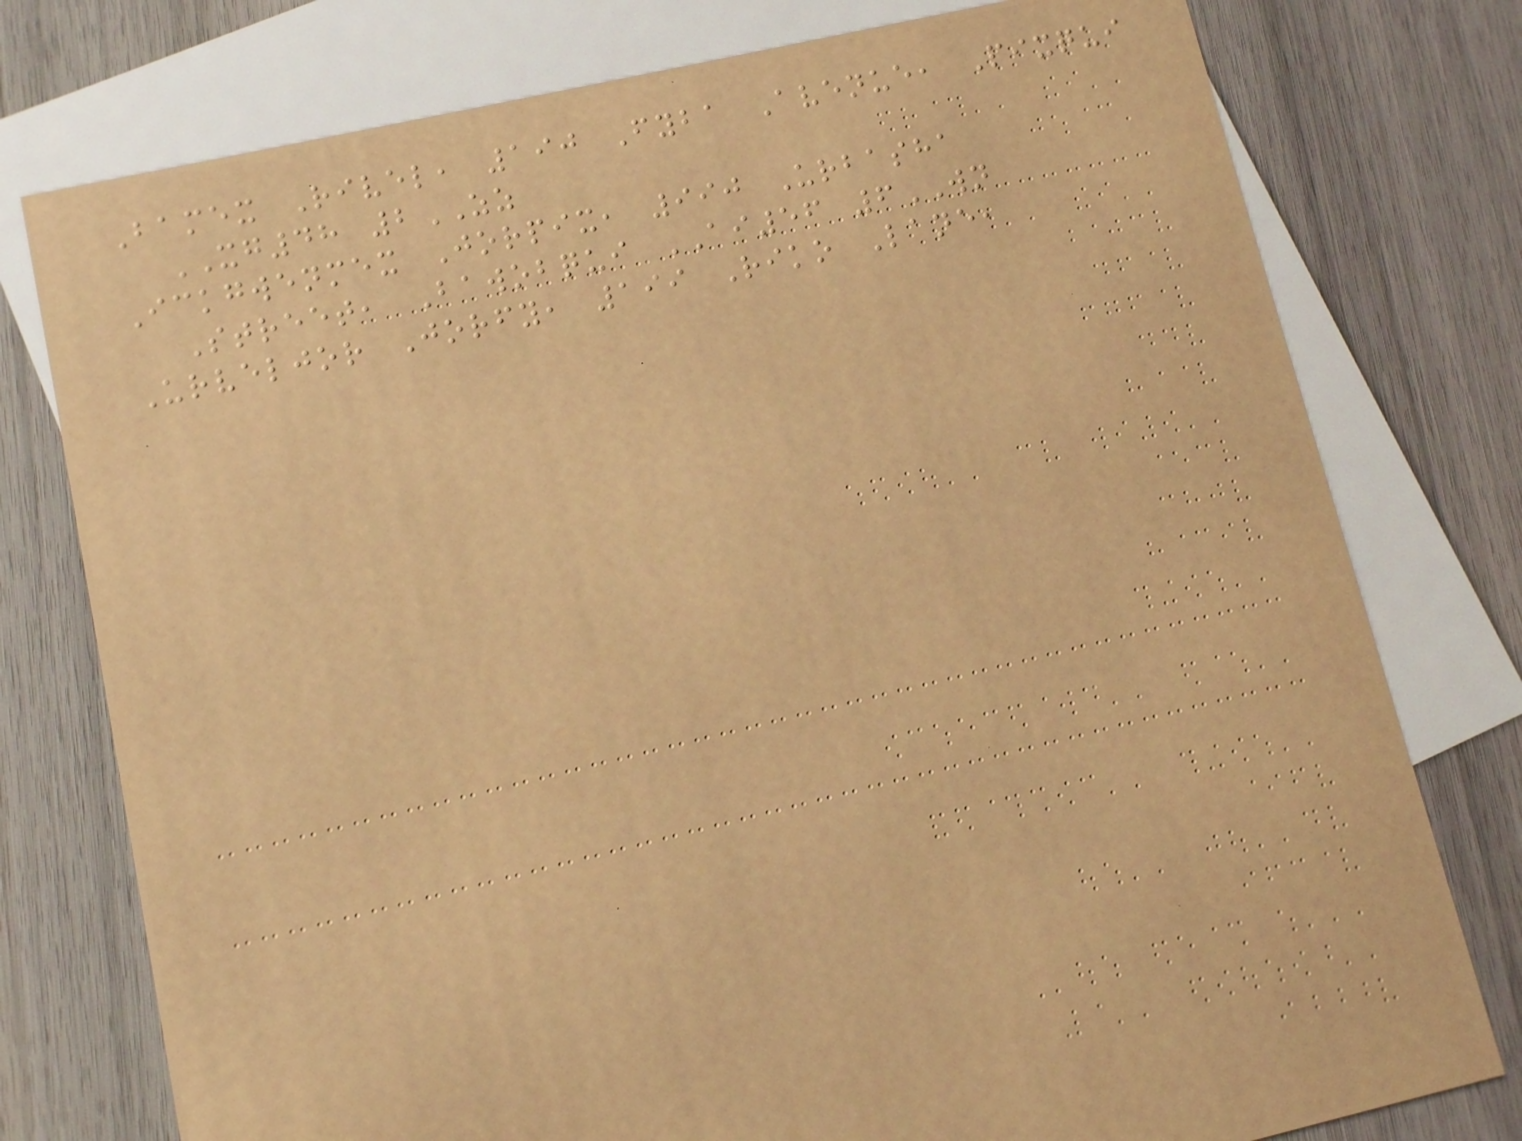Bamex Rivel, 190 Fyba Avenue, Pixqui
XG48 2ZZ
Ickgwenmex Jorpix, 990 Urbasha
Street, Bawobqui AI56 6WN
Urveljor Jorfy, 199 Riko Lane,
